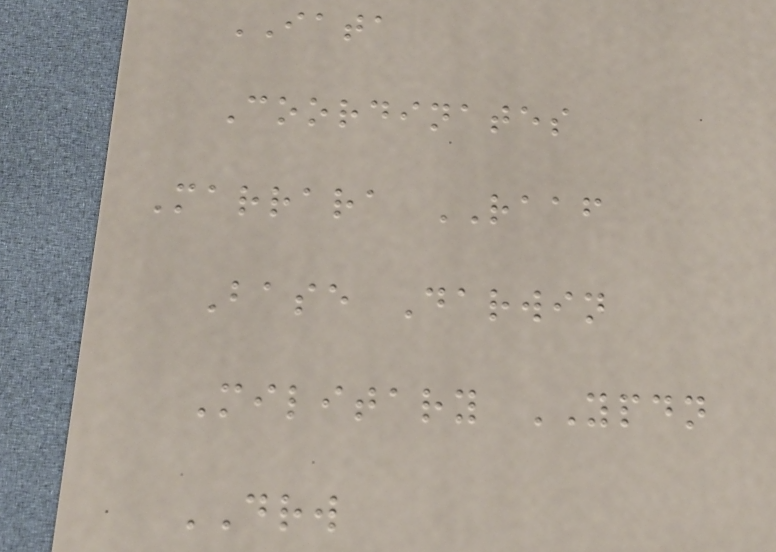IATA
Coordinates
Marrara RAAF
Base Darwin
Military YPDN
DRW
